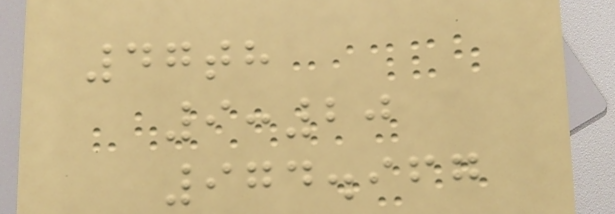47th
9:20
974.967
